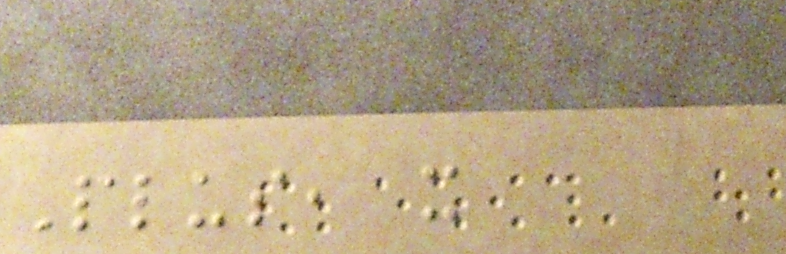Plus, it
